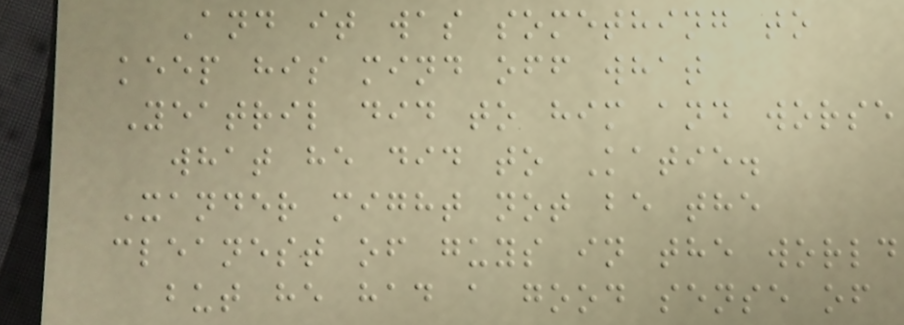And it was something to
keep his mind off what
Yeatril did to him and worse
what he did to Katie.
Xander might not be the
cleanest of guys in the world
but he had a good sense of
